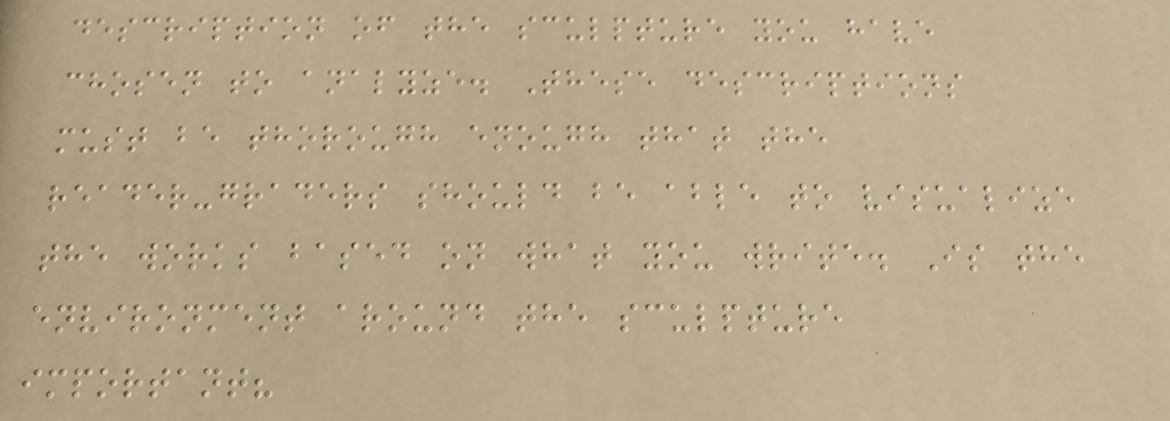description of the sculpture you have
chosen to analyze. These descriptions
must be thorough enough that the
reader-graders should be able to visualize
the works based on what you write. Is the
environment around the sculpture
important?
